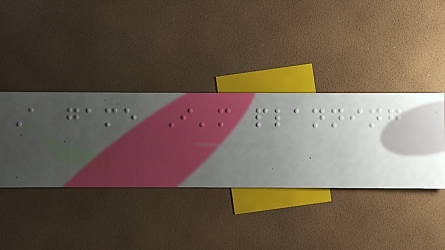A game I'm planning
